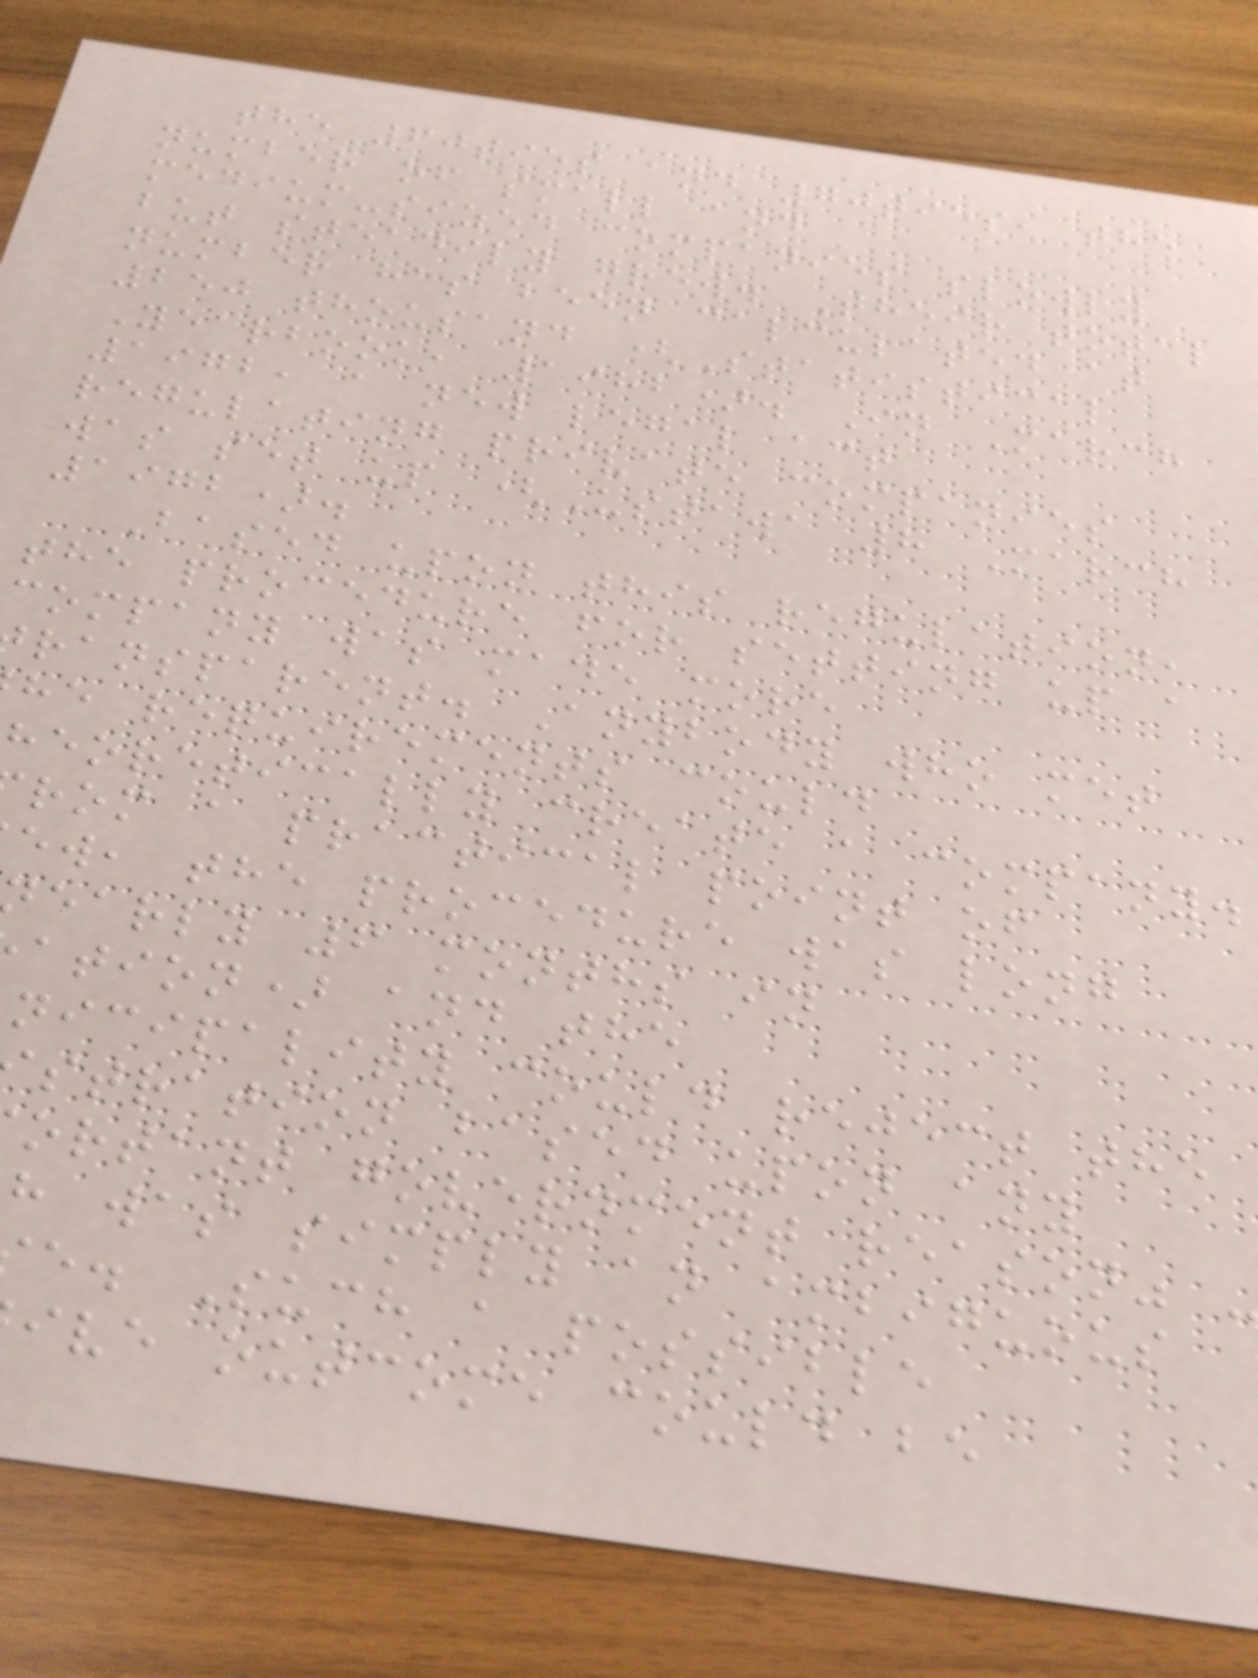the 60ties and 70ties, the
number of small and
medium-sized companies slowly
but steadily grew. Their total
number has been calculated at
250 thousand (Statistical
Yearbook, 1982). In March
1972, a new legal act
regulating private companies
was set up (Ustawa 8 March
1972).
Based upon this regulation,
the procedure for setting up a
company was made more
ransparent. Anybody who met
he requirements could
heoretically create a company.
rom a practical point of
ew, the procedure was long
early 6 months in
ation) and the
nicipality could reject the
stration based upon any
ortant government reason"
h was simply an ambiguous
e. Such a possible
ive outcome could be
